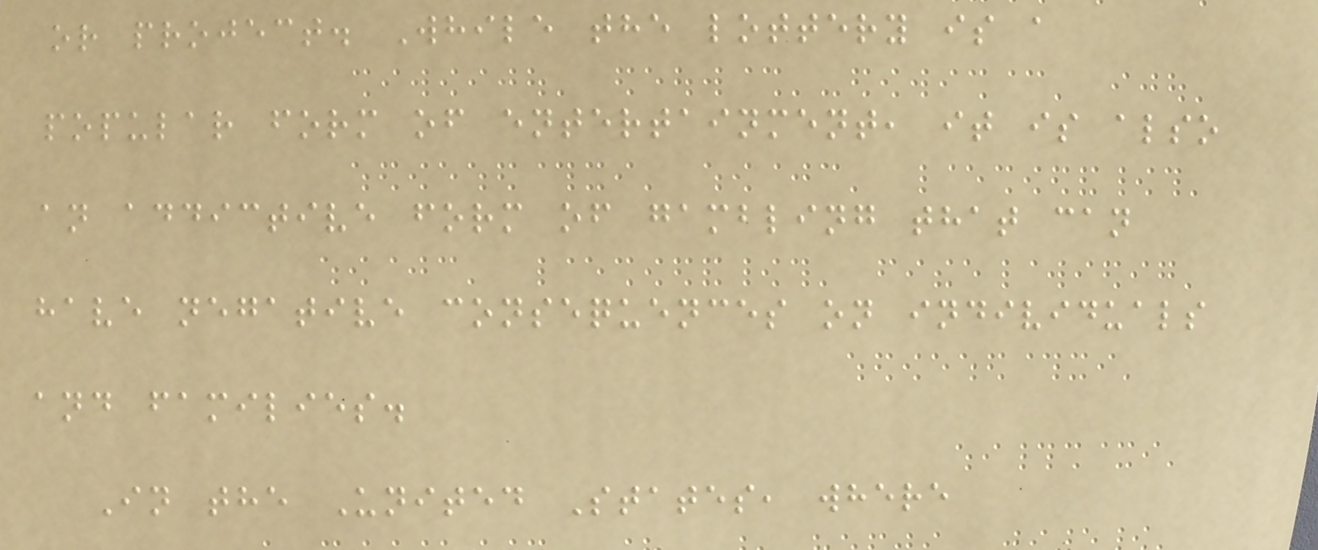or project. While the lottery is a
popular form of entertainment, it is also
an addictive form of gambling that can
have negative consequences on individuals
and families.
In the United States, where
